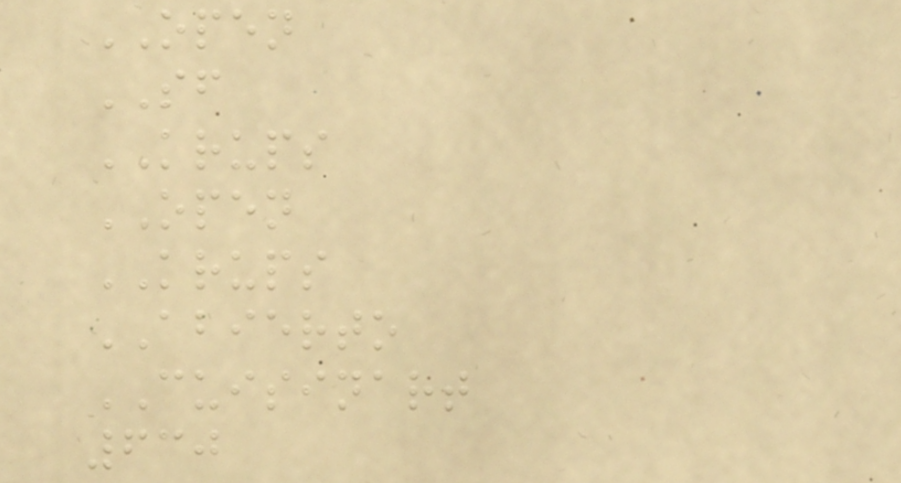OPEN
SF
KRUPS
OPEN
KRUPS
ABIERTO
CUISINART
630
